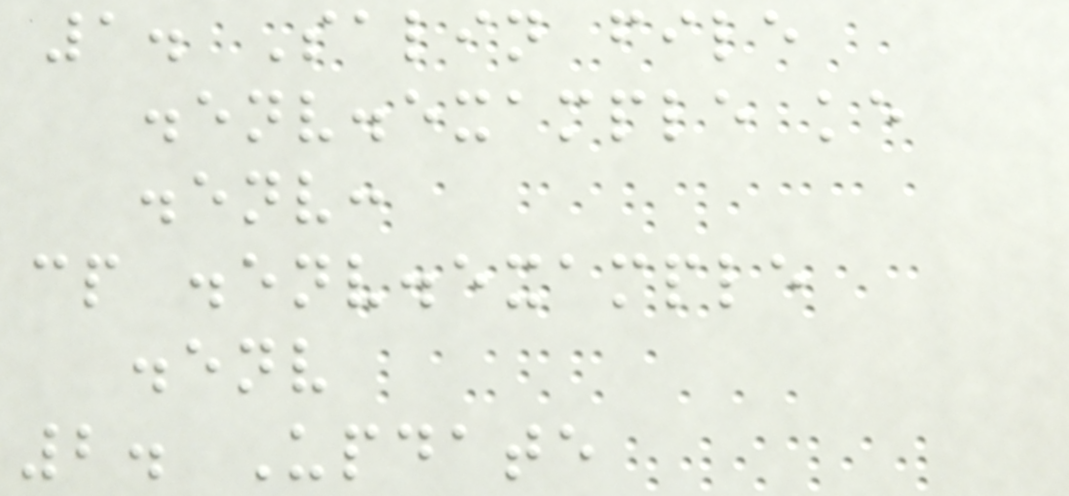1. Salin file
.env.example ke
.env:
cp .env.example
.env
2. Update
